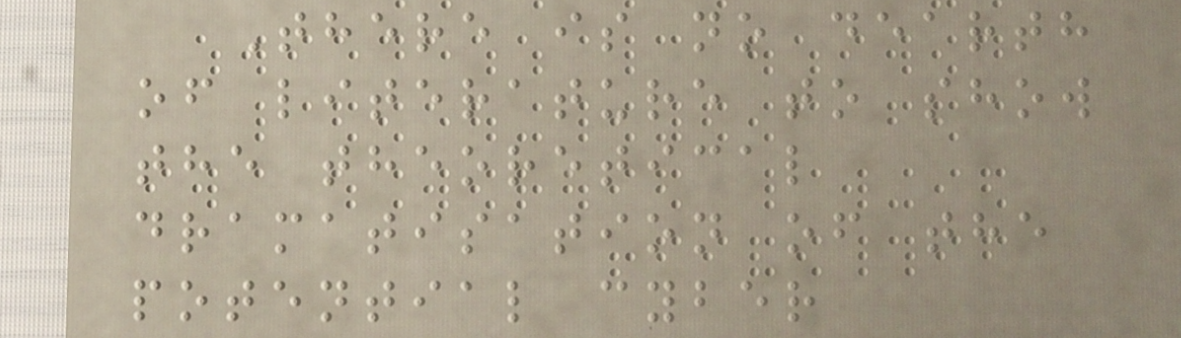There is no dearth
of literature to show
the theoretical
dramatisation of the
potential cyber
